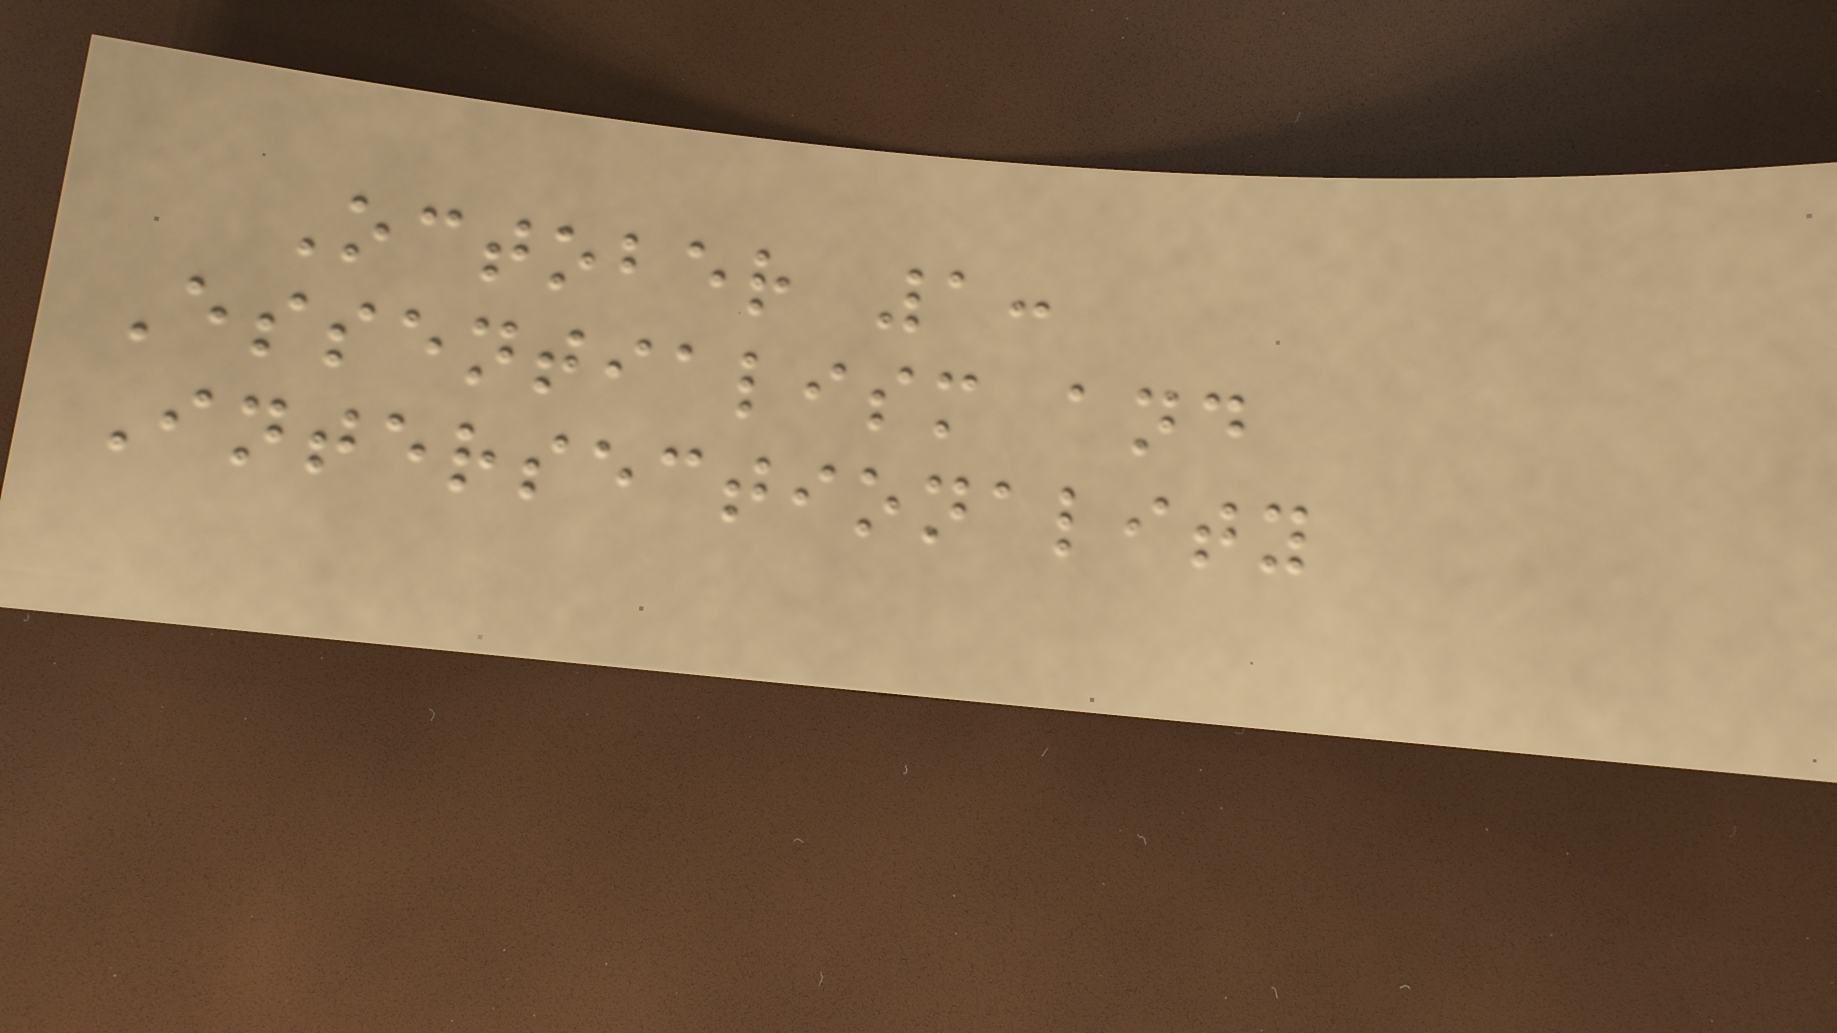October 1:
Essentialism and
Intersectionality
